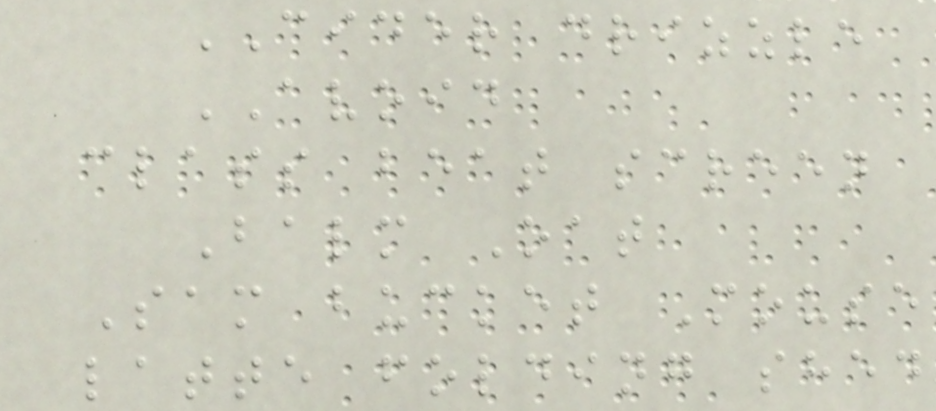CIDER drizzle
AVOID
class beat screen
Balm Oat
Sam bucket Mouse
latte folding shed
